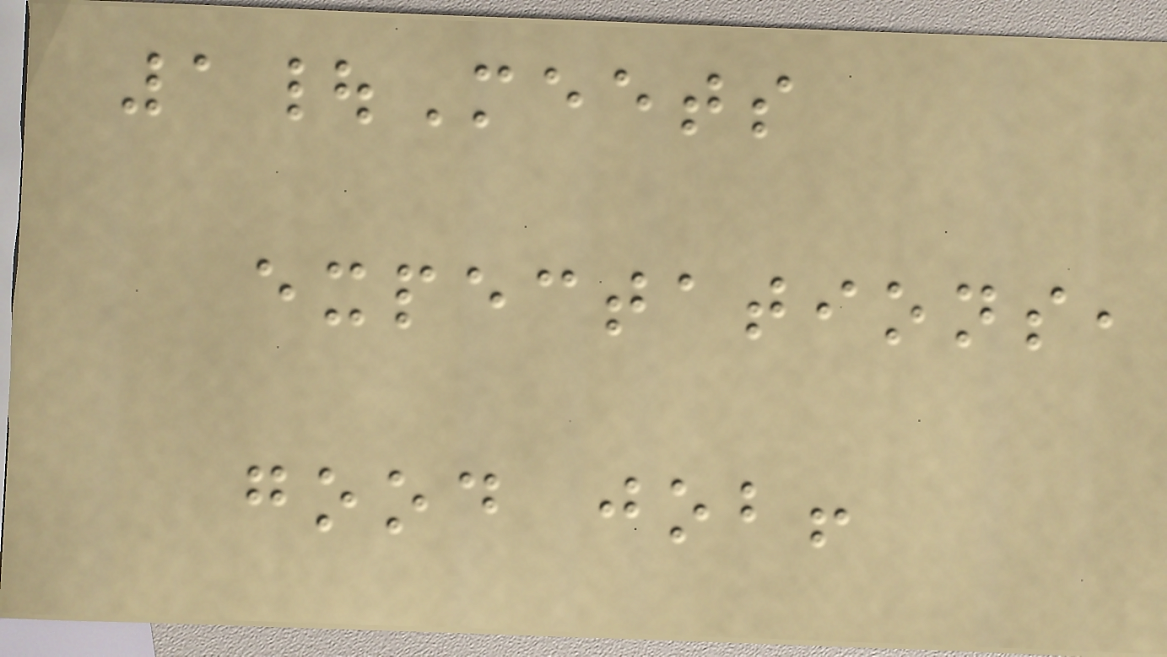1|Meets
expectations,
good job!
